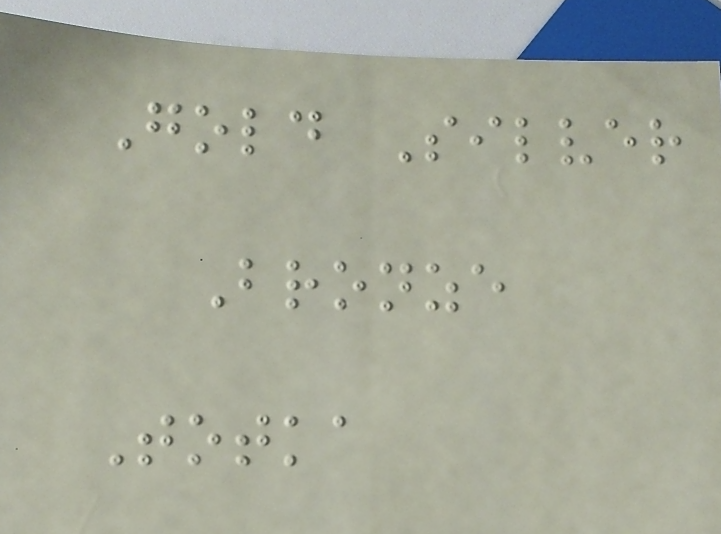Gold Silver
Bronze
Totka
